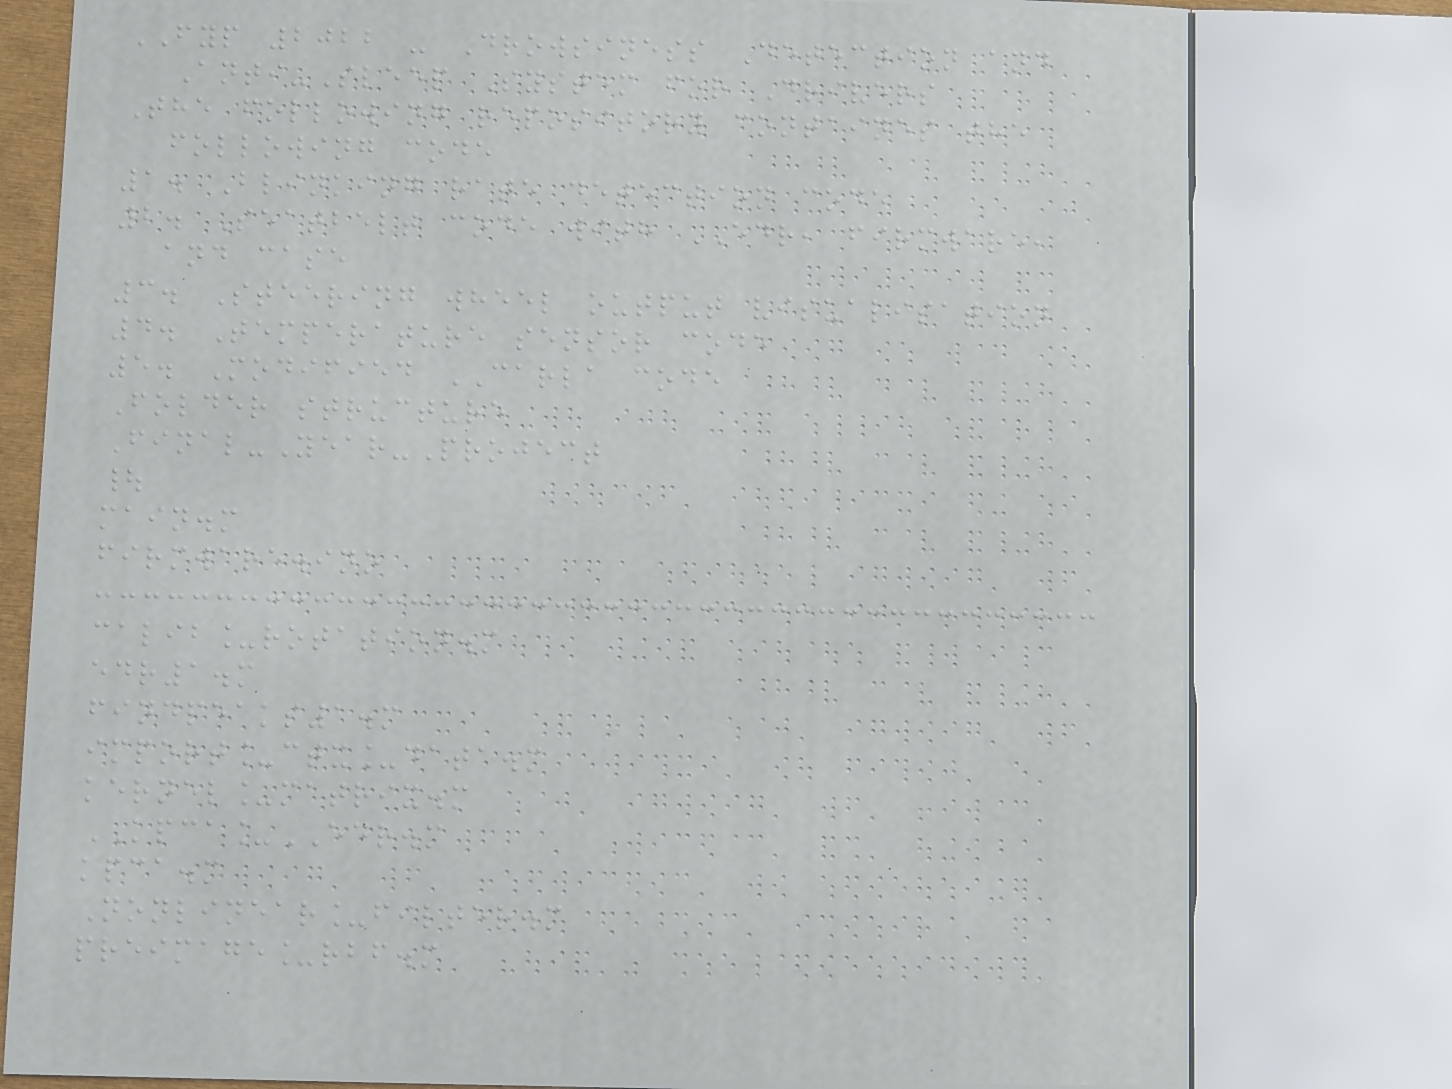FYP 2022 - Drowsiness Detection and
Anti-Sleep System for Drivers
The following repository containes the
following code
1. Blinking rate detection code
2. Seatbelt code with EDR, firmware,
and case
3. Steering wheel output visualisation
4. Temperature sensor code
5. Modified CARLA code
Folder structure
Final-Year-Project
|
main.m
firmware.ino
calib_rotation.m
edr1.m
findpeaks1.m
import_ctx_data.m
kernel_matrix.m
KPCA_EDR.m
kpca.m
Nonlinear_filter.m
preimage_rbf.m
